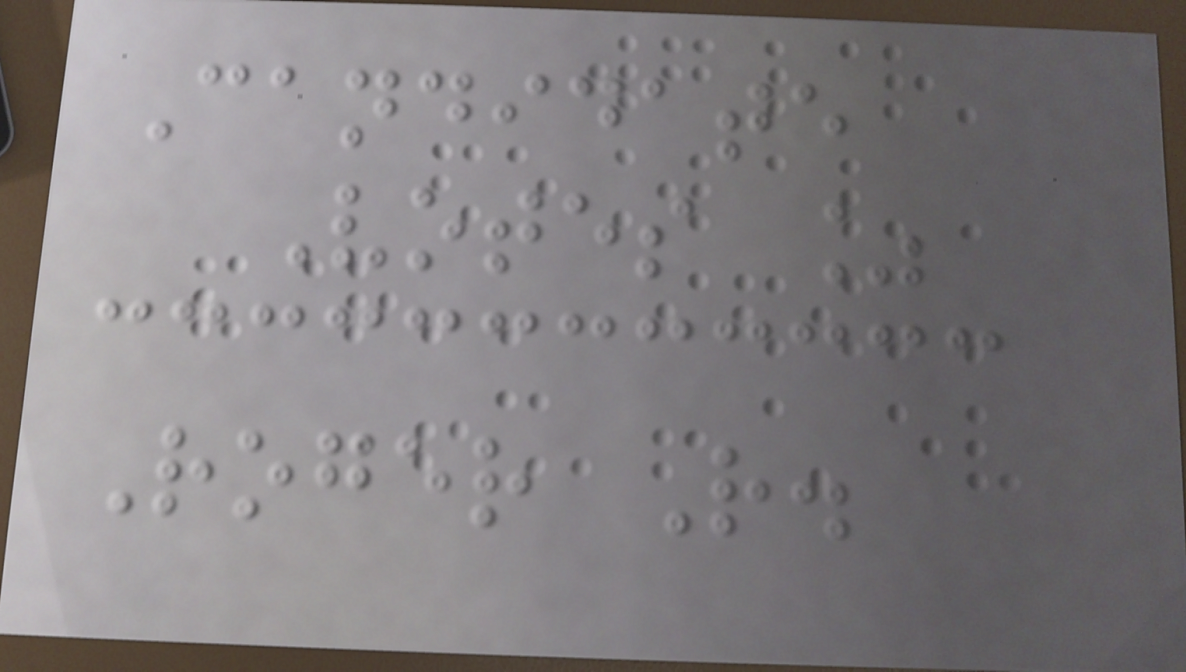Candidate
Votes %
Roger R.
